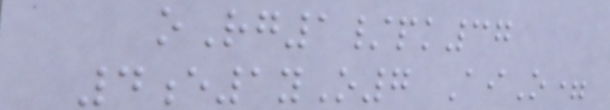oRg1/pk37
4e1yO7 AiO=
